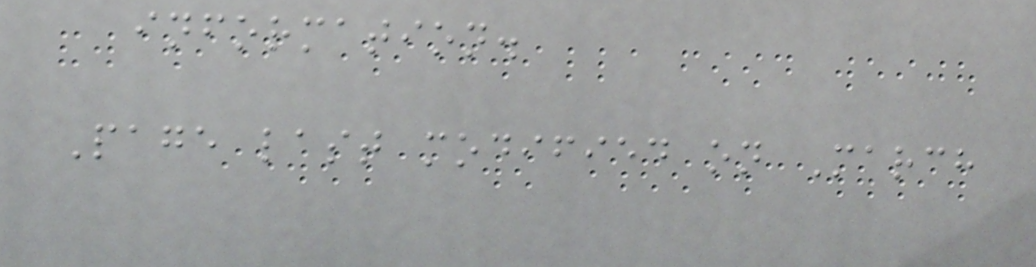information.
Page last modified on March
